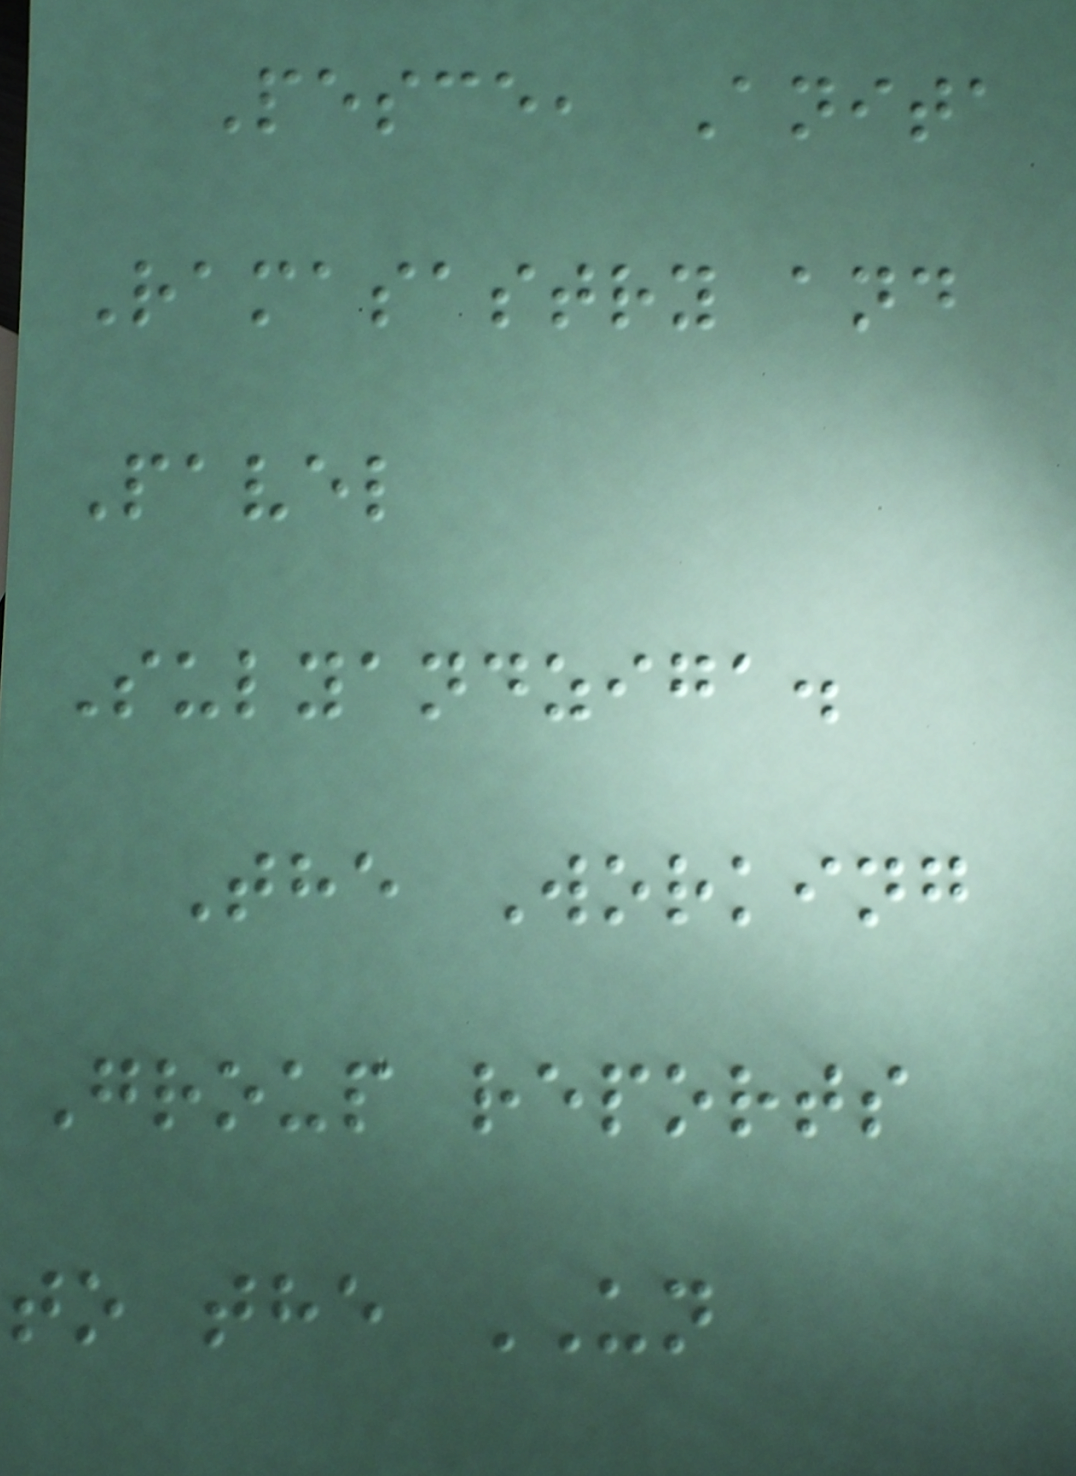Pesce, Anita
Ramasastry and
Pavel
Sulyandziga.
The Working
Group reports
to the UN
